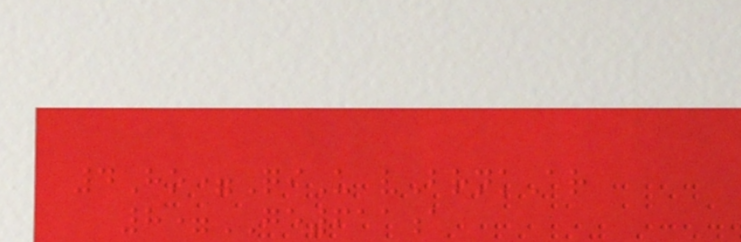4Ho=QiU vBrnkAr
8=GE611a
